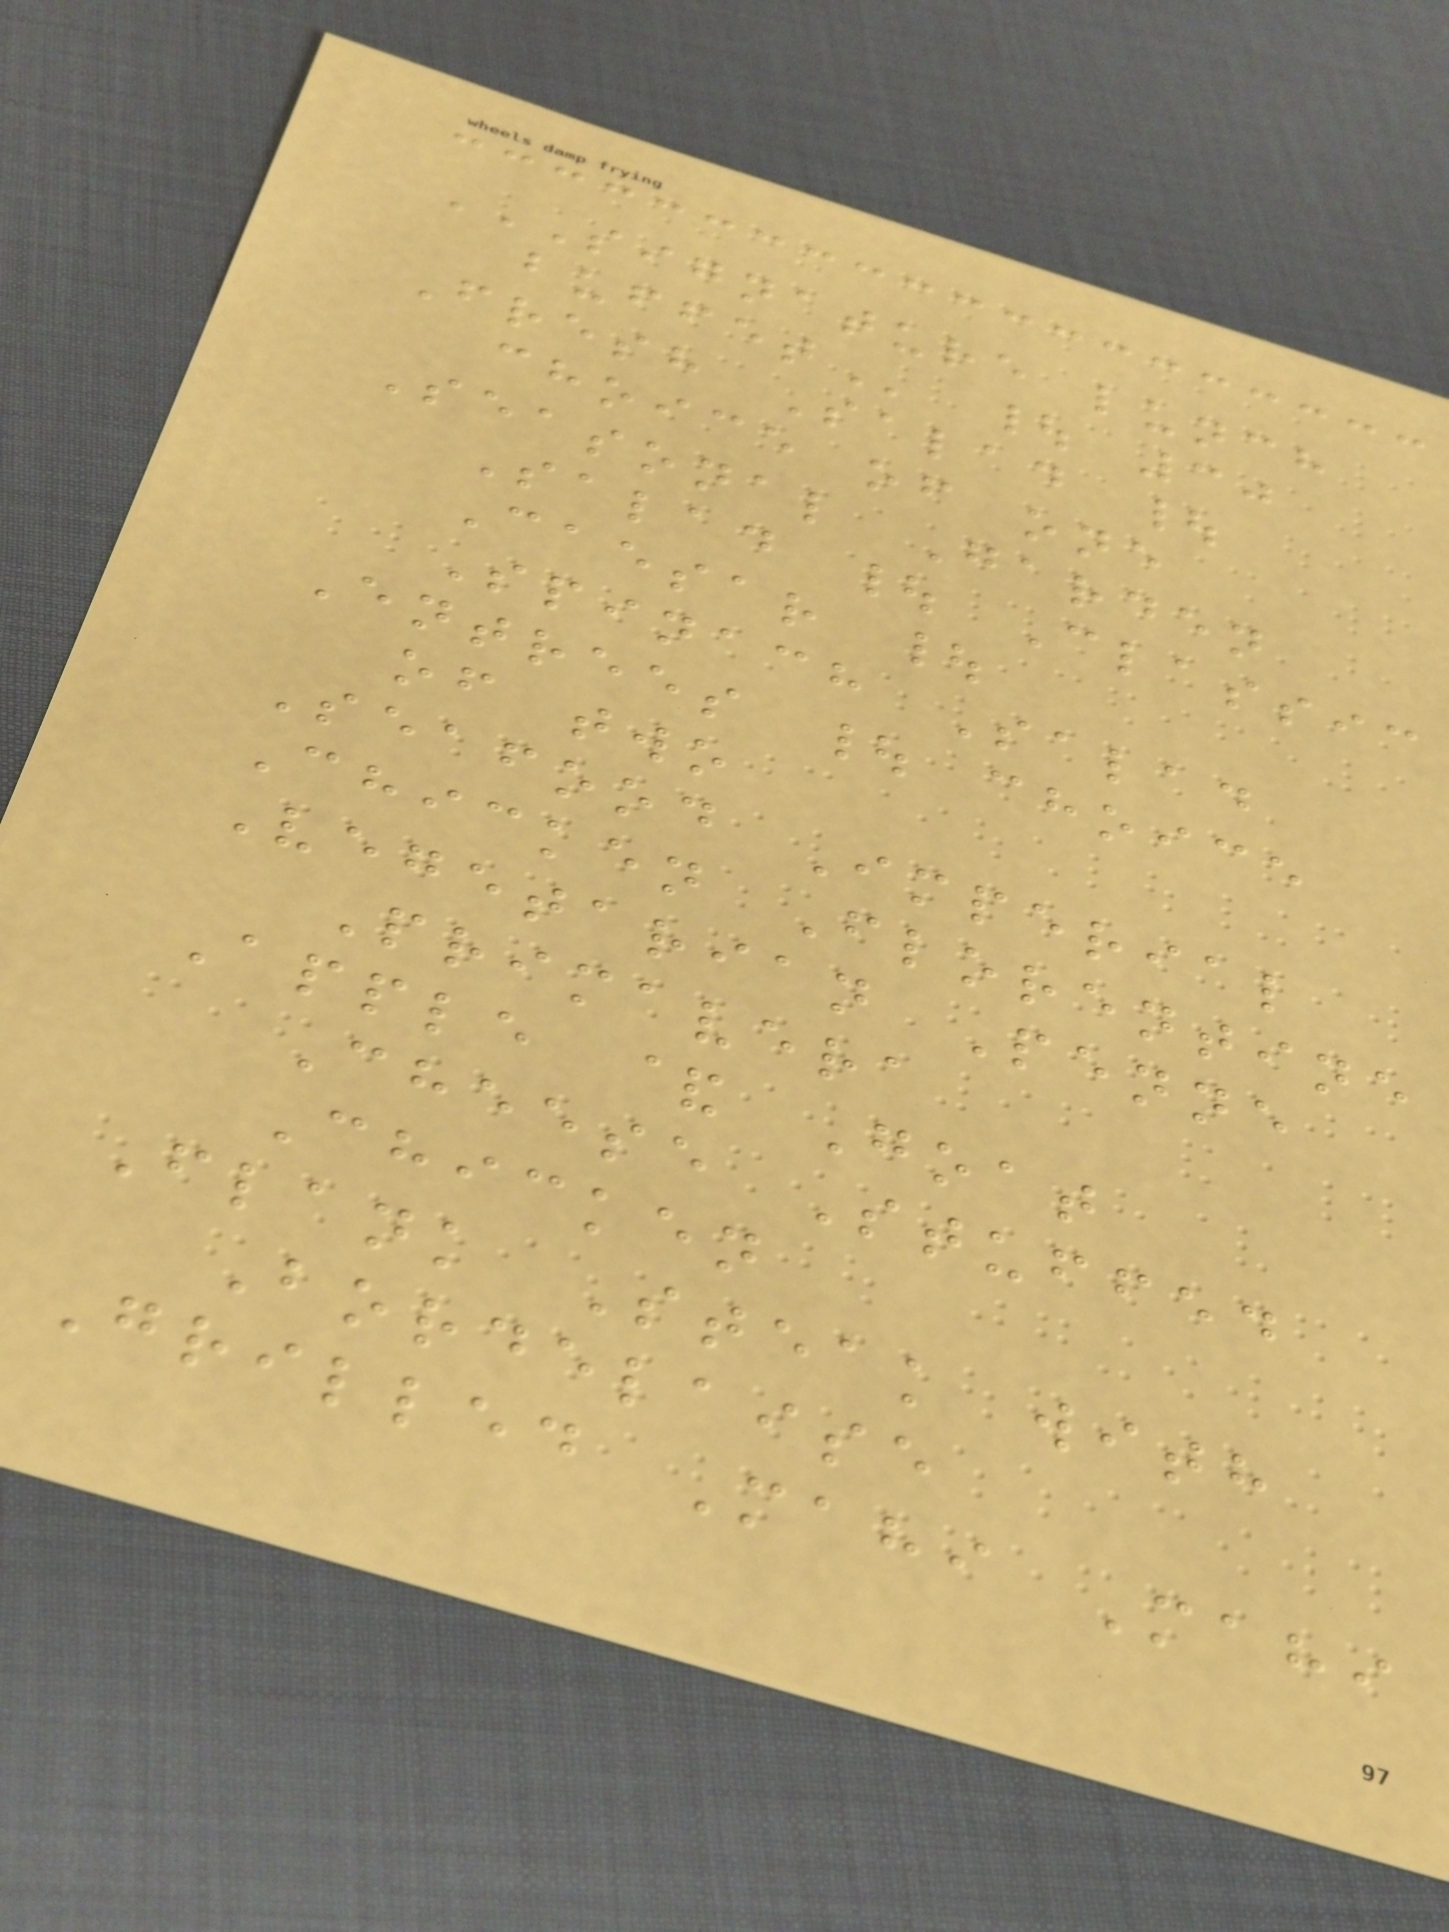SIGNATURE LUNCH
| 30
Fresh Salad |
choice of one
Seasonal Garden
Salad | Classic
Caesar |
Spinach Salad
Entrees | choice
of two
Seafood Imperial
Chicken Florentine
Vegetarian Penne
Primavera
Apple & Goat
Cheese Stuffed
Chicken
Flank Steak with
Bordelaise
Grilled Mahi Mahi
